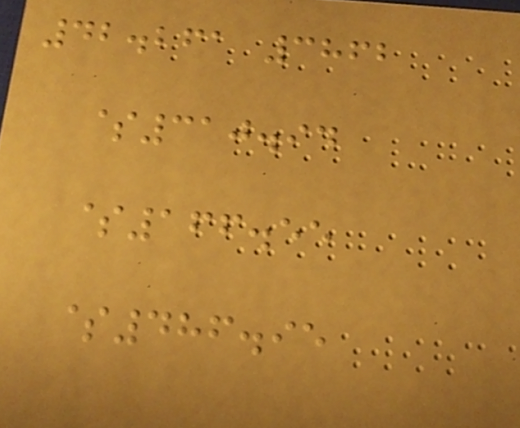42.261 3862
$310.94
$166.55
$486.95
